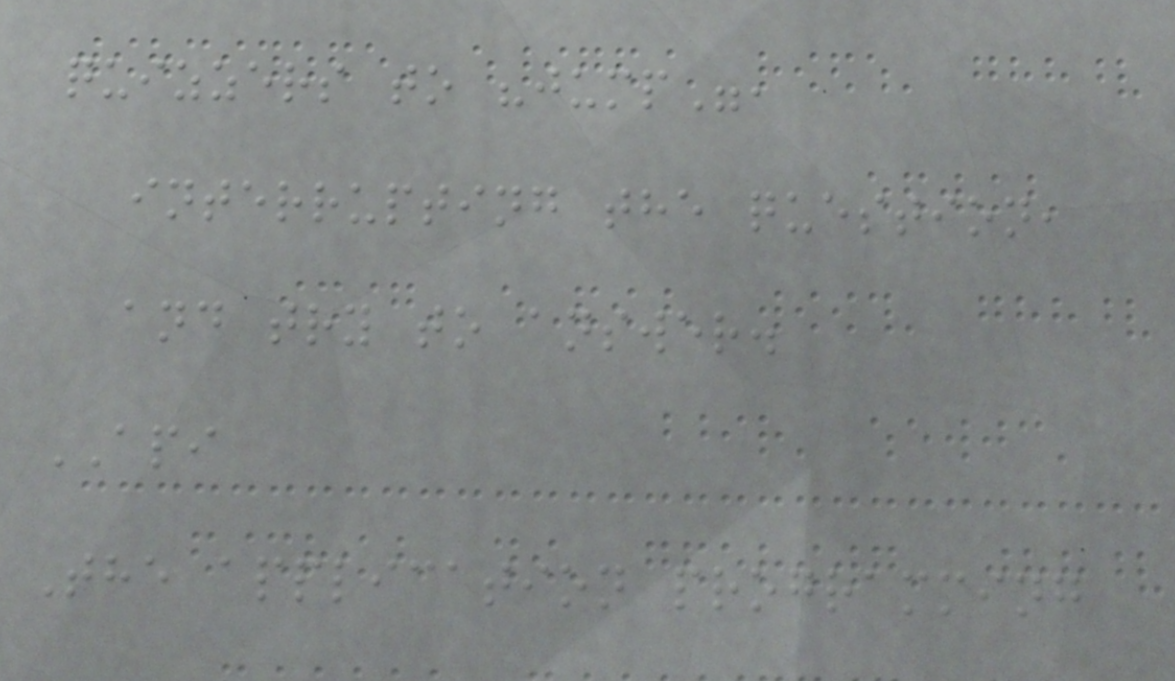quizzers to "jump",
interrupting the question,
and try to answer.
API
The application programming
